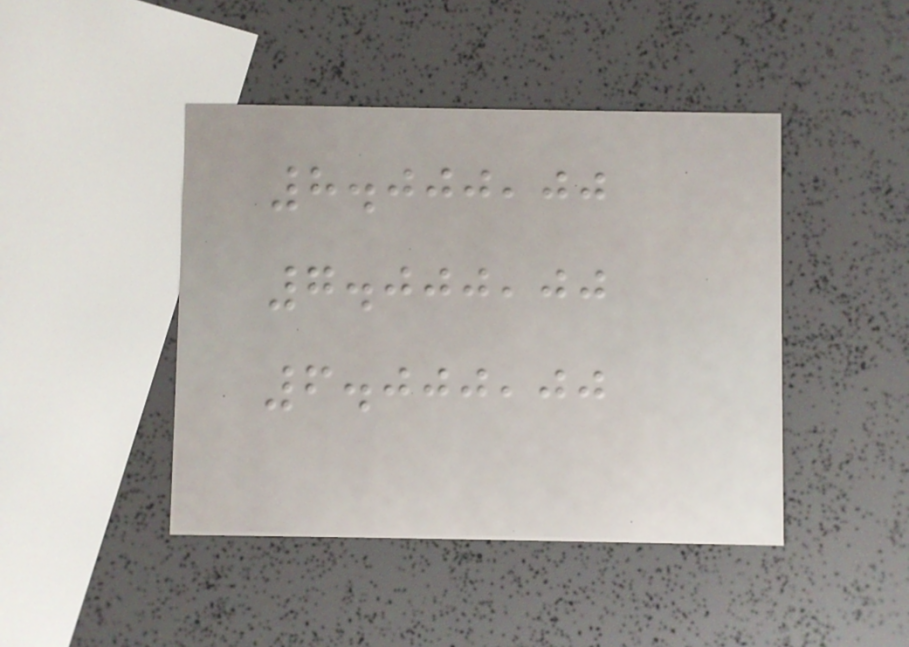8.000,00
7.000,00
6.000,00
